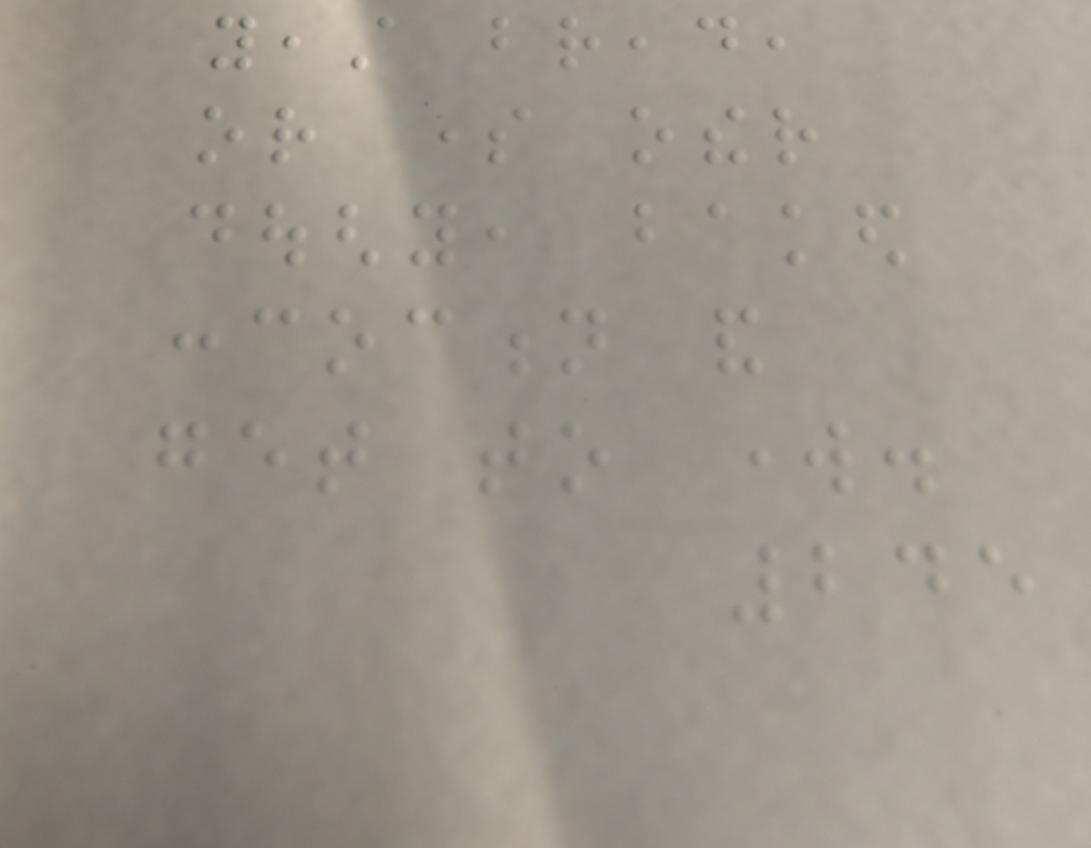yeast bread,
or some other
doughy, baked
concoction and
get to work.
245
